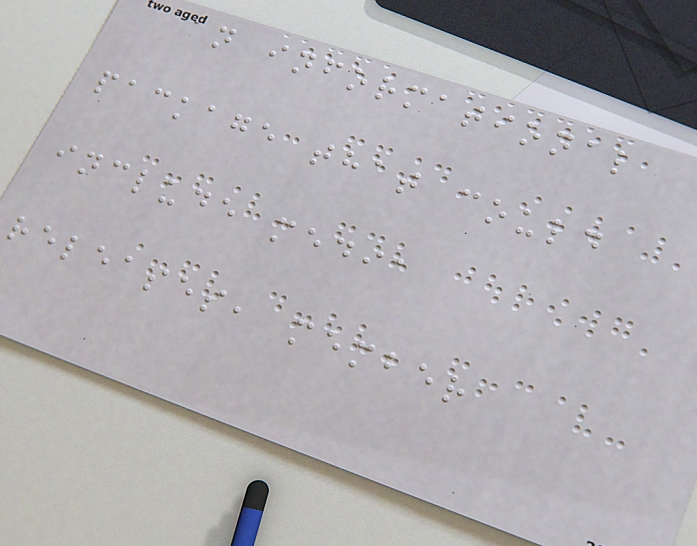an informational
package that could
include media
releases, member
